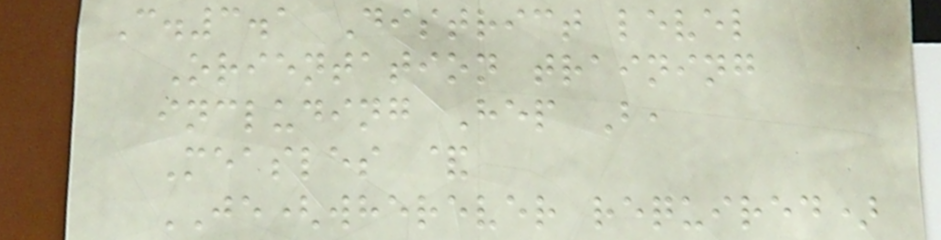C.3.1 District level
Orientation training
including Hep B,
Measles &
JE(wherever required)
